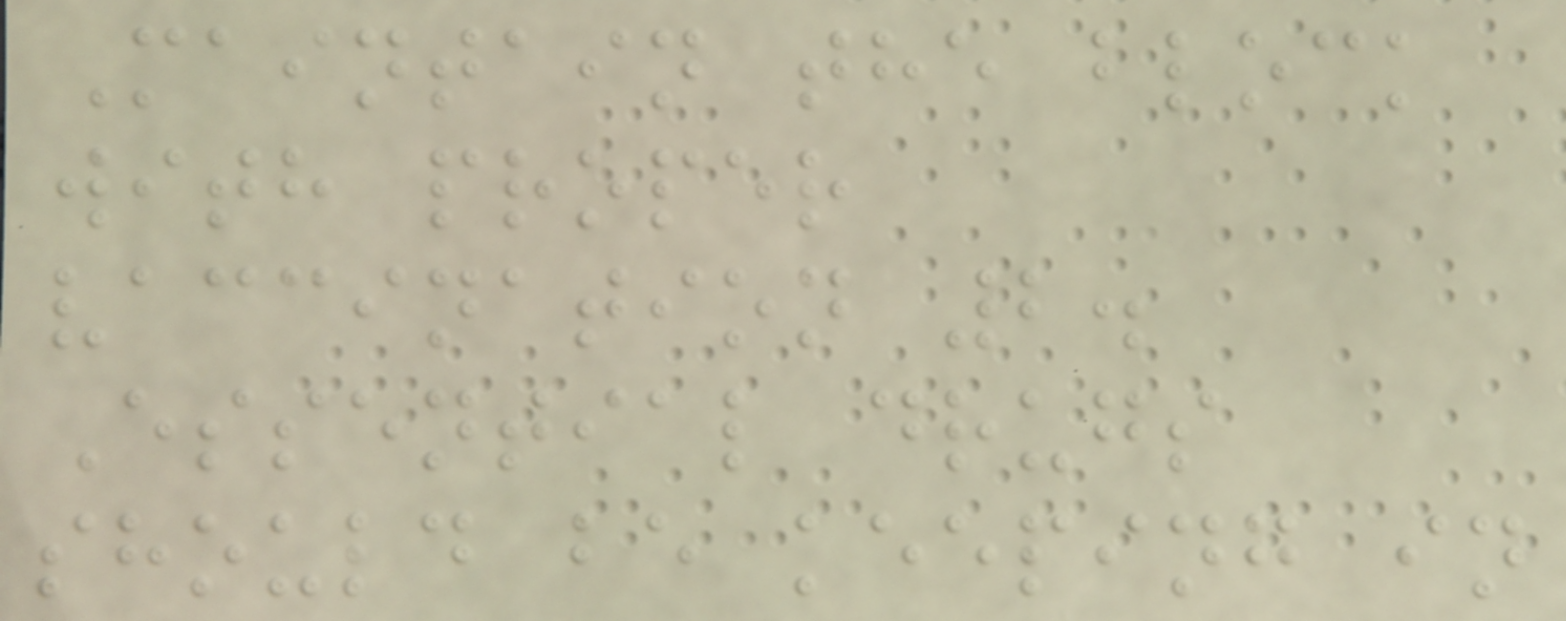Maintain the block
with proper
vaccination 2.
Essential drugs
should be keeping in
